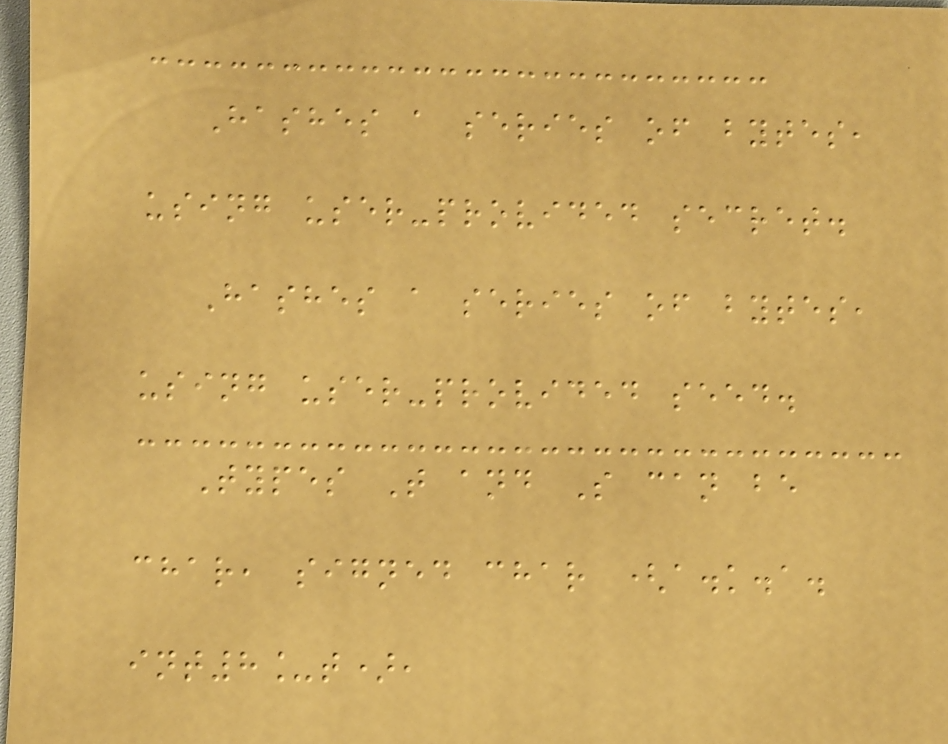Hashes a series of bytes,
using user-provided secret.
Hashes a series of bytes,
using user-provided seed.
Types T and S can be
char, signed char (a.k.a.
int8_t),
